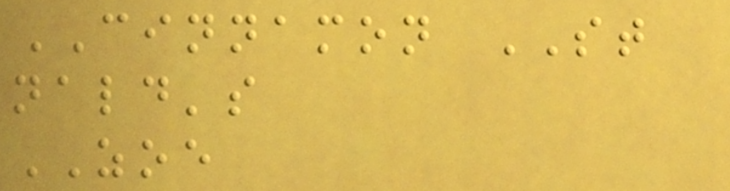CINNAMON ST
nald's
ZOE
